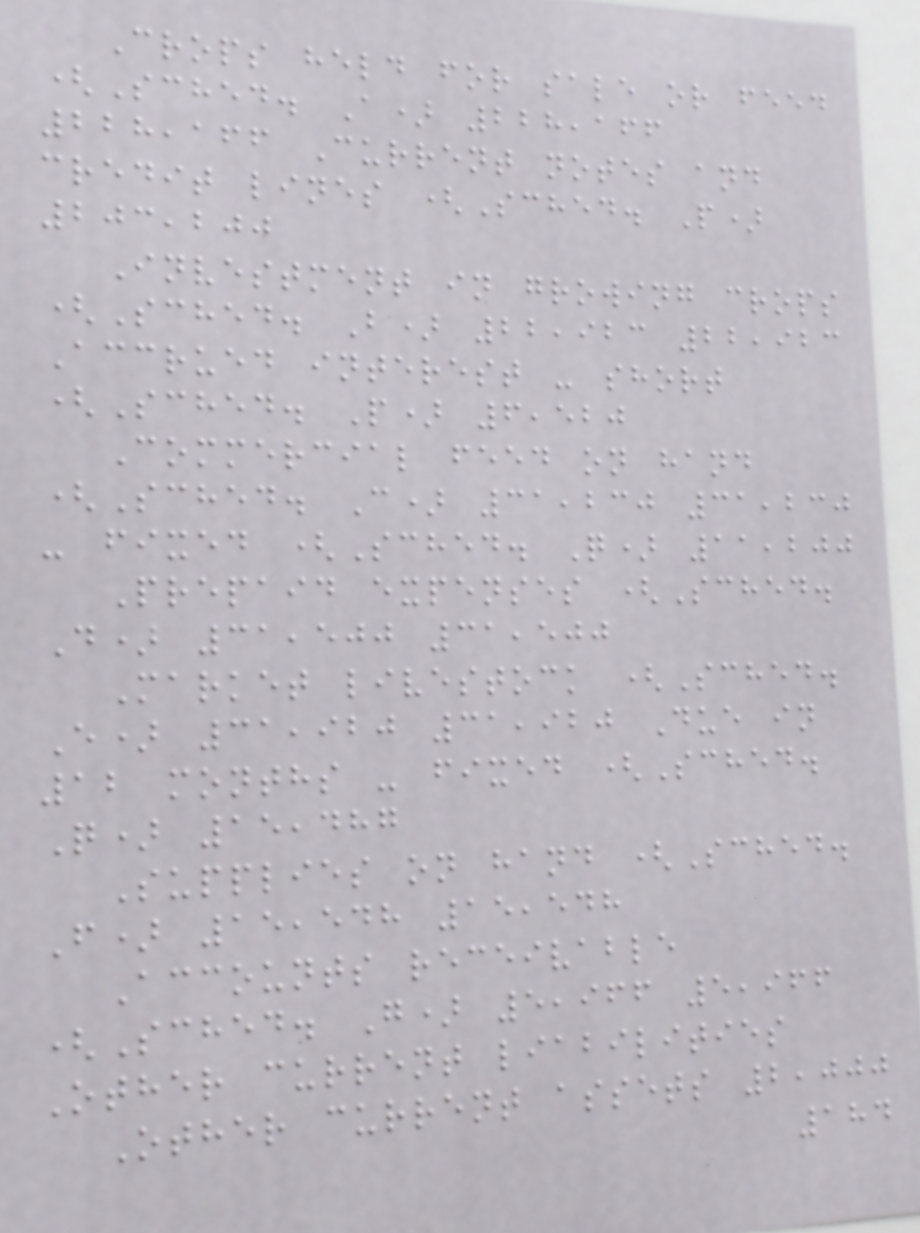Crops held for sale or feed
(Sched. A) 228,166
228,166 Current notes and
credit lines (Sched. P)
203,200
Investment in growing crops
(Sched. B) 22,923 22,923
Accrued interest - short
(Sched. P) 6,520
Commercial feed on hand
(Sched. C) 31,230 31,230
- fixed (Sched. Q) 11,200
Prepaid expenses (Sched.
D) 31,500 31,500
Market livestock (Sched.
E) 31,920 31,920 Due in
12 months - fixed (Sched.
Q) 15,487
Supplies on hand (Sched.
F) 15,548 15,548
Accounts receivable
(Sched. G) 5,966 5,966
Other current liabilities
Other current assets 2,000
184
